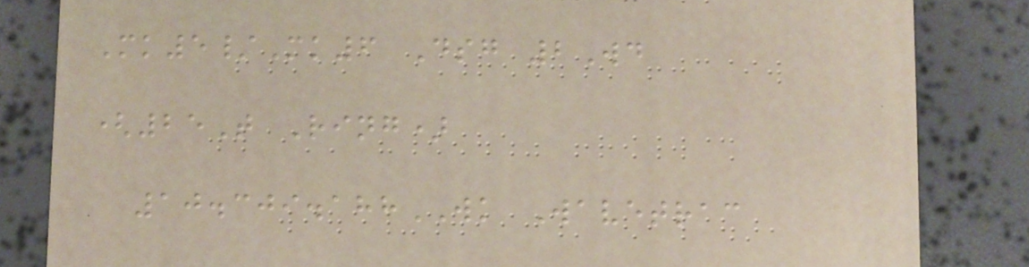Mk5/Mk6 Dsg 2Wd
(25T Ring)
10.309.188WK Wavetrac
